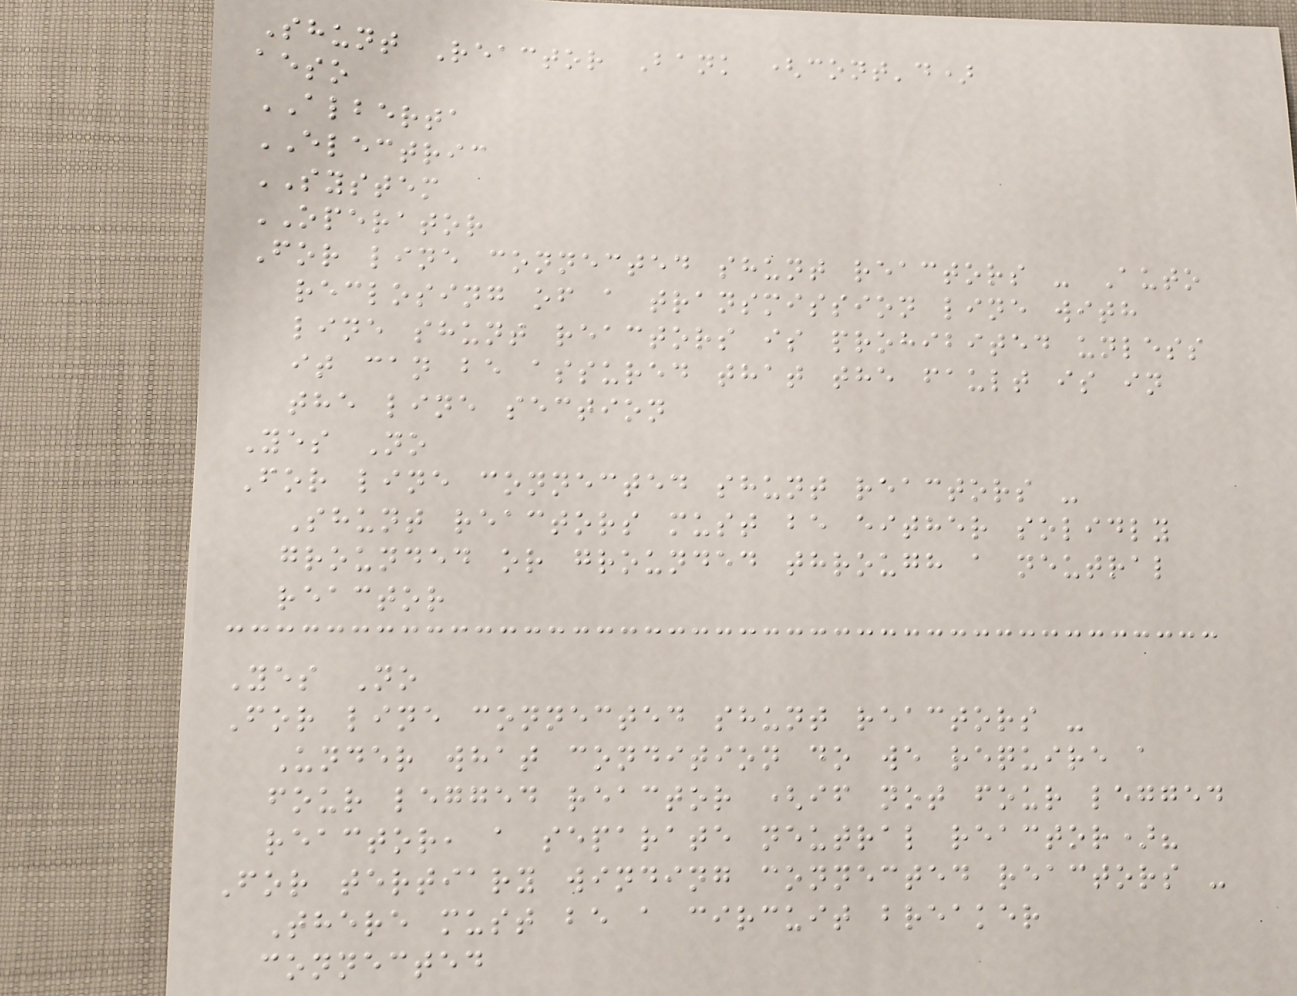Shunt Reactor Bank (cont'd)
aeso
ALBERTA
ELECTRIC
SYSTEM
OPERATOR
For line connected shunt reactors - Auto
reclosing of a transmission line with
line shunt reactors is prohibited unless
it can be assured that the fault is in
the line section
Yes No
For line connected shunt reactors -
Shunt reactors must be either solidly
grounded or grounded through a neutral
reactor
Yes No
For line connected shunt reactors -
Under what condition do we require a
four legged reactor (if not four legged
reactor, a separate neutral reactor)?
For tertiary winding connected reactors -
There must be a circuit breaker
connected
